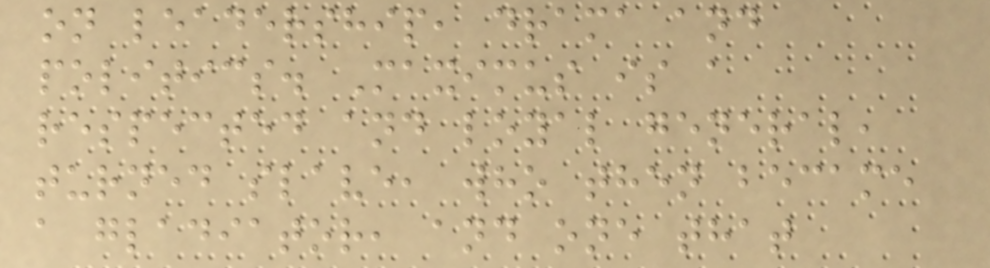on leadership, drama and
politics. Maximus is a
respected and loyal general,
turned slave, who then became
a gladiator, and one that
